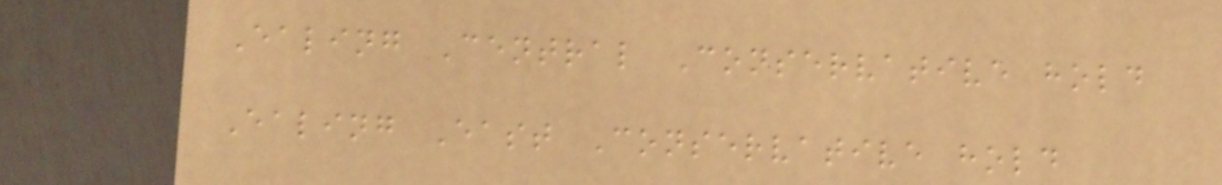Ealing Central Conservative hold
Ealing East Conservative hold
